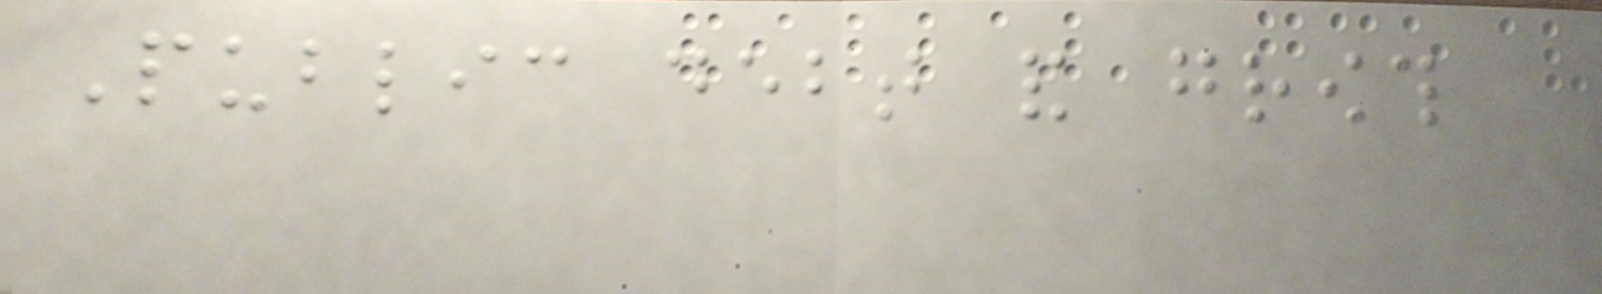Public debt and growth
